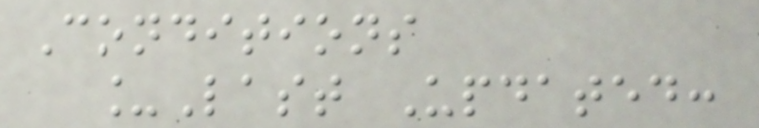Conditions
_Last Updated:
